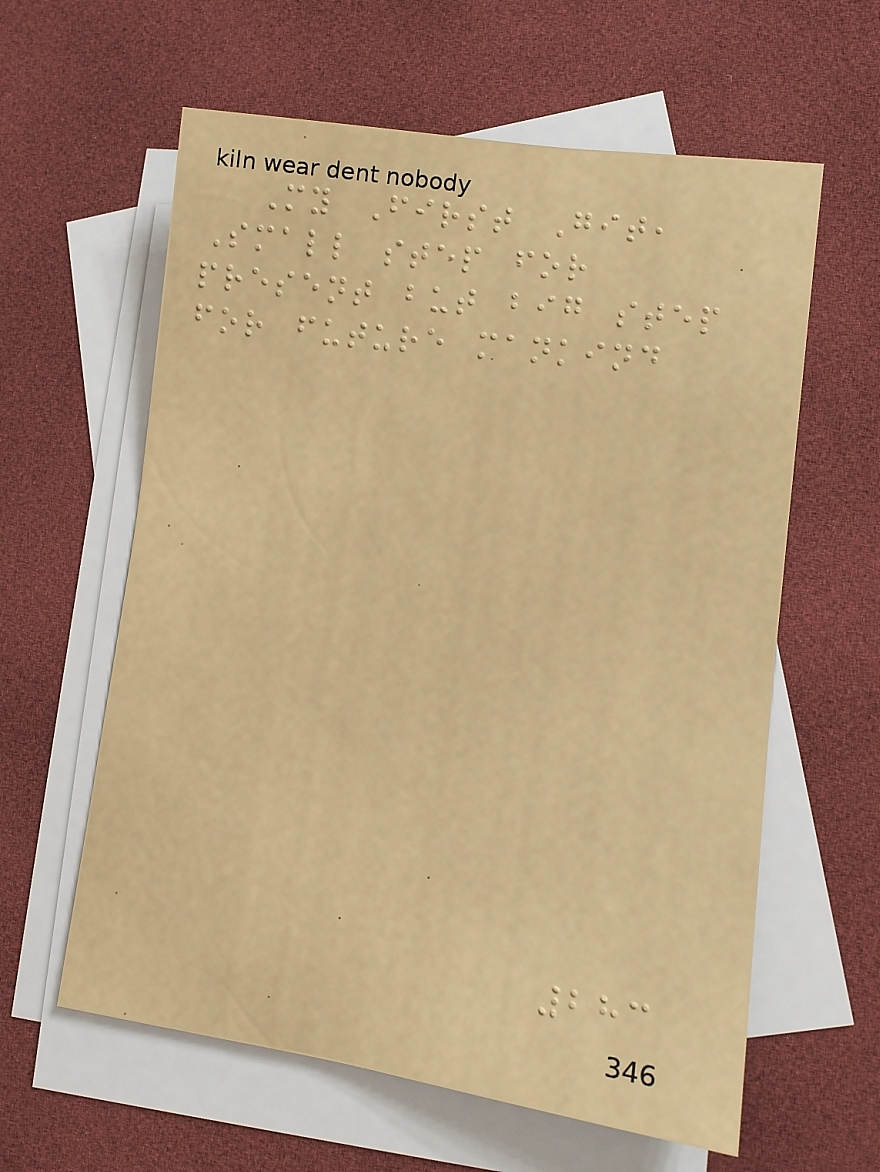My First Git,
Small step for
present but big step
for future mankind
283
